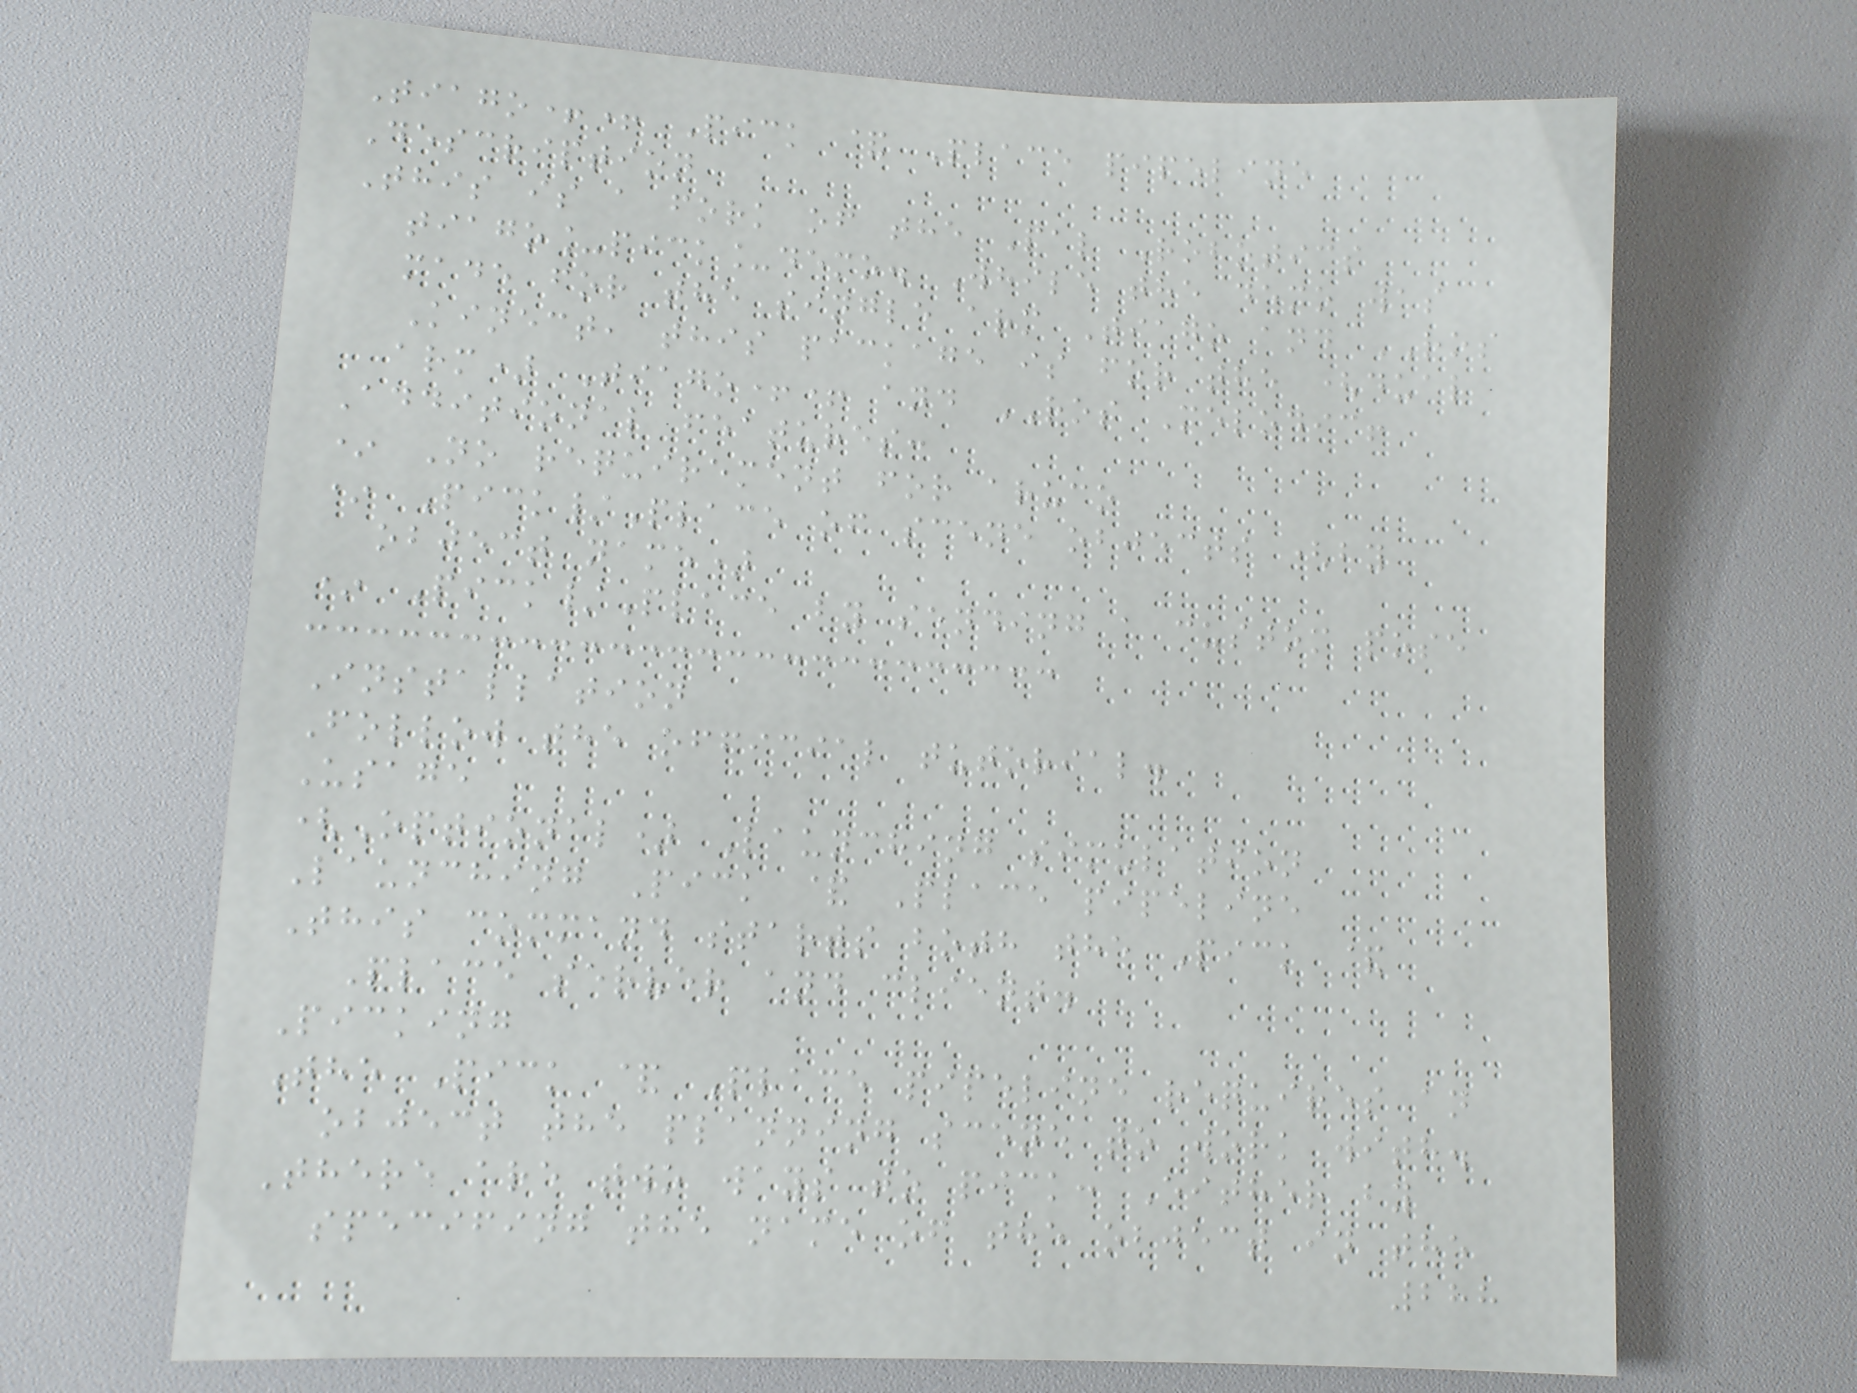Tiago++ Pick & Place pipeline
Description
This is a fork of the Pal Robotics
tiago_pick_demo. While the demo was
made for the single arm Tiago and ROS
Kinect, this package is for the (dual
arm) Tiago++ and ROS Melodic!
Additional features:
* No requirement for aruco
* Pick/Place of scene objects (by
object name)
* Pick/Place by sending a custom pose
Installation
Follow the official tutorial.
Usage
(Optional) Launching simulation
Launching Pick & Place pipeline
This command starts both the Pick &
Place server and client.
Picking
The Pick & Place pipeline requires an
object the planning scene to work with.
There are two ways to pick: Either by
specifing the name of the object in the
288
